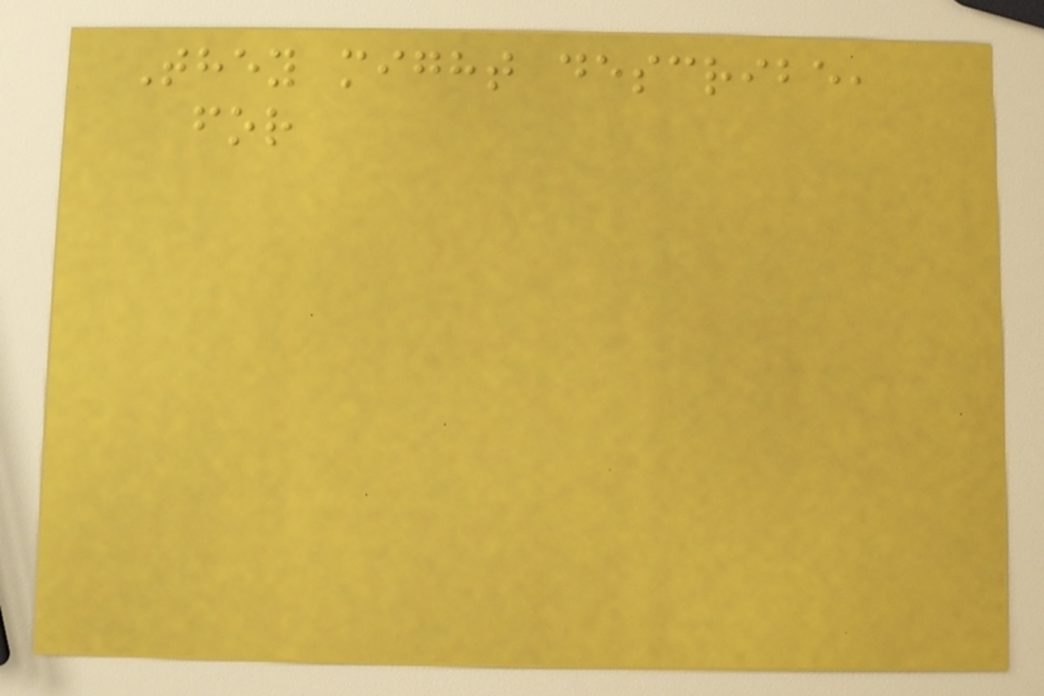They might describe,
for
